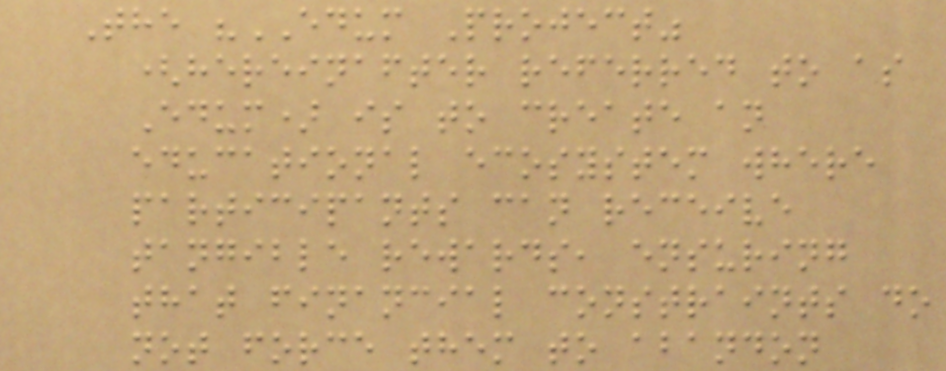The "EDUM Project"
(hereinafter referred to as
Edum) is to create an
educational ecosystem where
participants can receive
tangible rewards, ensuring
that financial constraints do
not force them to abandon
